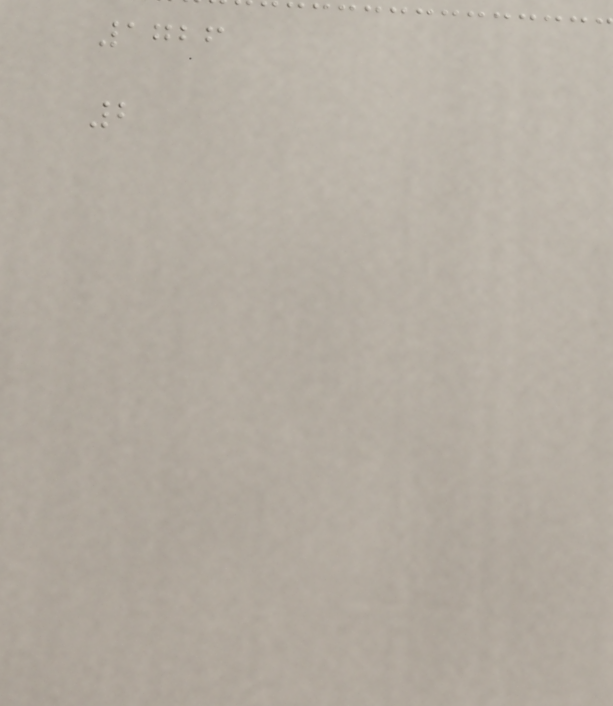1726
2
